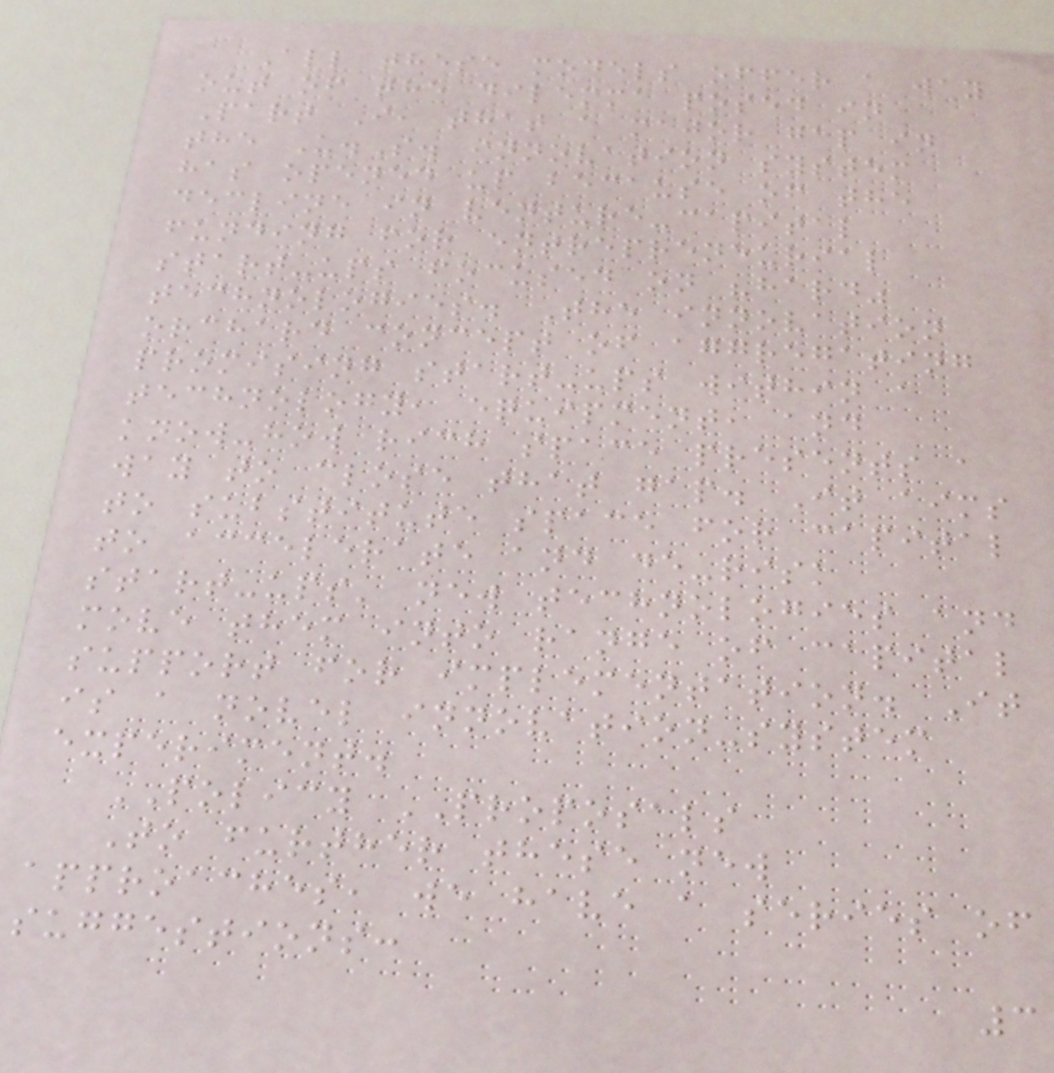All these models offer a way
out of the dilemma posed in
Part I, that a major gap in
the U.S. innovation system
has opened up because of the
decline in venture-capital
funding for entrepreneurial
start-ups focused on "hard"
technologies. The innovation
orchard concept of aggregating
promising start-ups within a
technology, equipment, and
know-how rich space presents a
way to close that gap. It aims
to substitute space for capital
to accelerate and de-risk
start-ups' new technologies and
move them into range of capital
support for implementation. It
is a novel innovation-system
experiment.
POLICY PROPOSALS
To further these new
approaches, we have a series of
suggestions:
3
